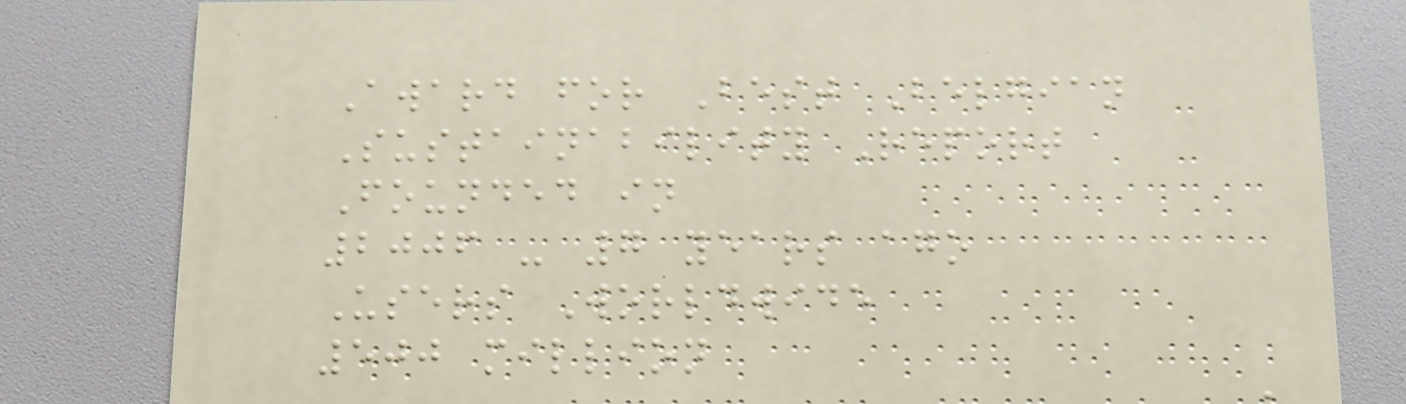Award for Best Belgian
Sustainability Report
Founded in
2006 - 7 years ago
Users Worldwide
500 million
